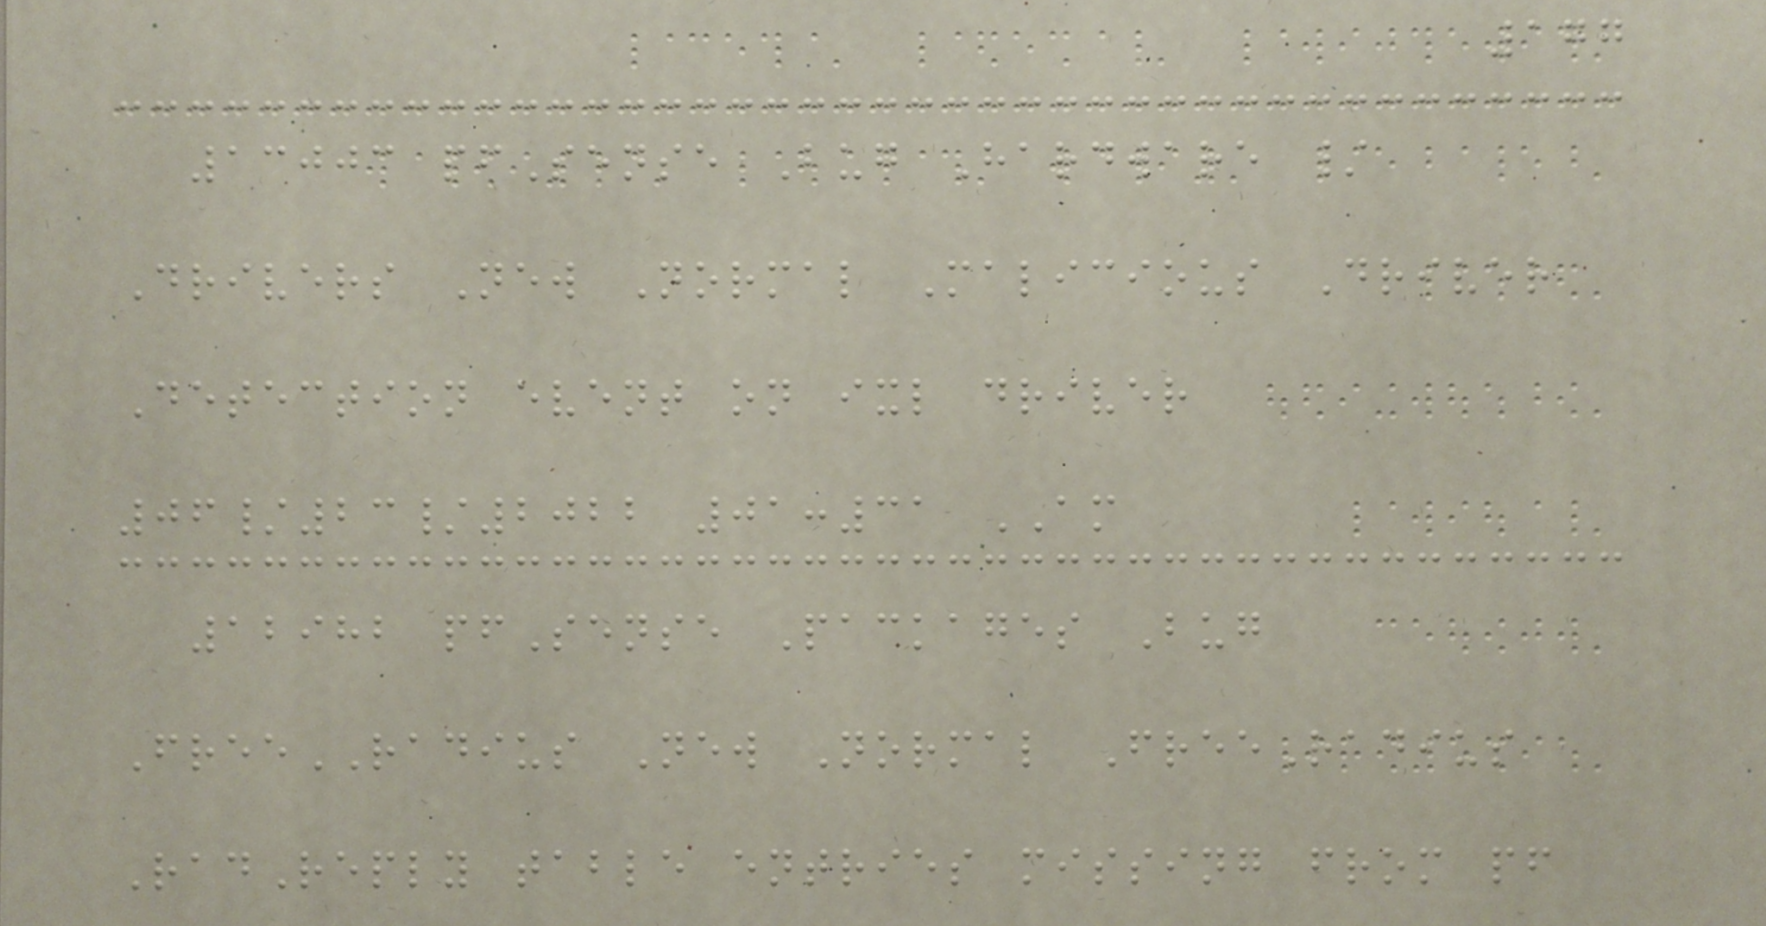177
13003 pfSense Bug Hardware /
Drivers New Normal Malicious Driver
Detection event on ixl driver
06/23/2022 01:31 AM
12982 pfSense Packages Bug
FreeRADIUS New Normal FreeRadius
RadReply table entries missing from pf
